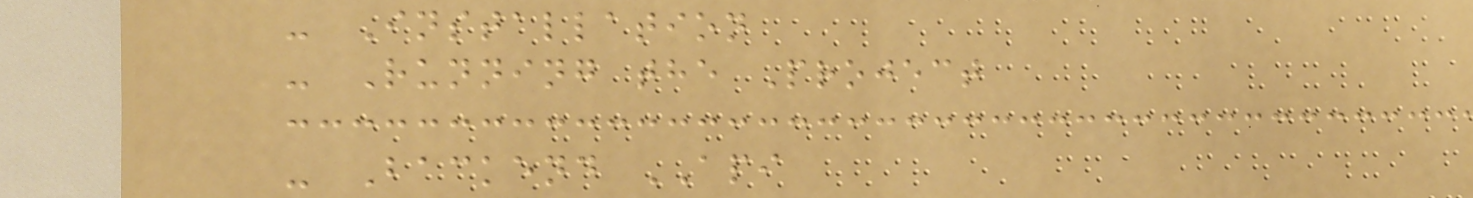- Installation
- Running the Project
- Backend API
